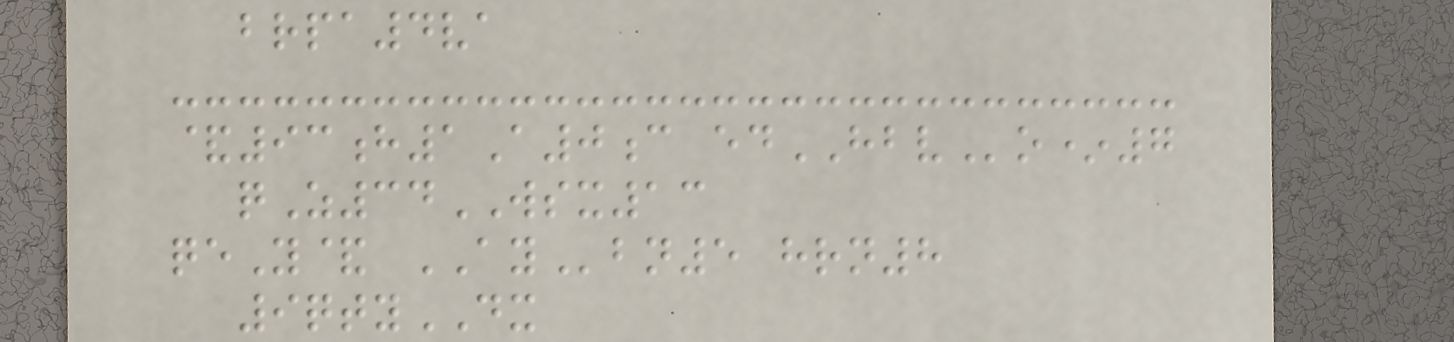brpa4va
&93h1A0c edHBVo*7
qZ34WSX13
qeY& AYbn5 hrn8
9qtyDX
